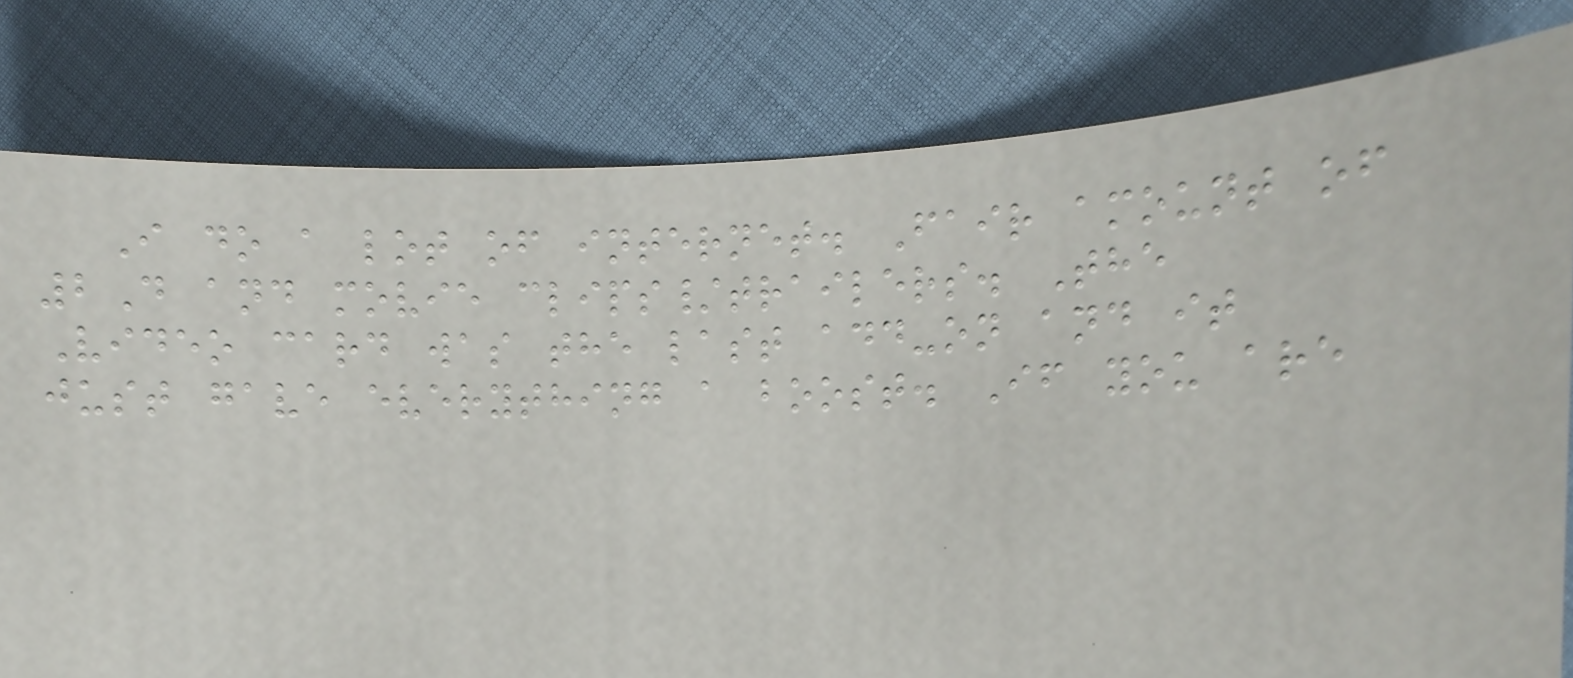I do a lot of internet. Fair amount of
2D and movie clips/trailers. The
Video card was the last add-on and it
just gave everything a boost. If you are
